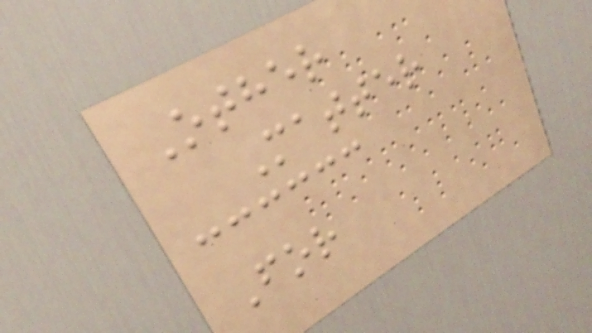Other
Matter
For
